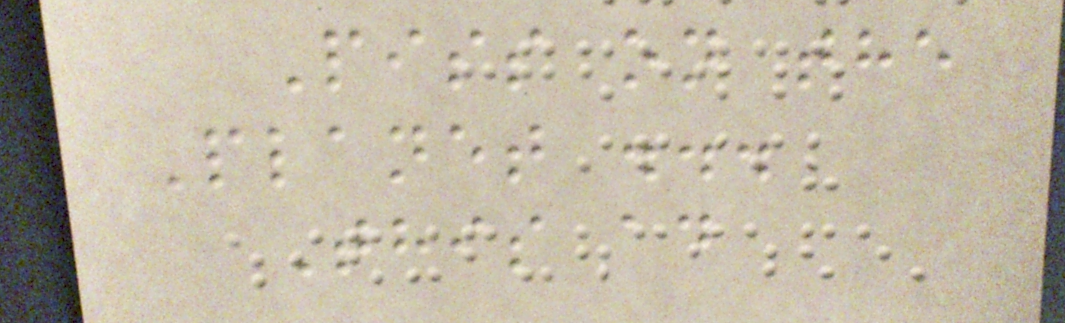Piss on the
Planet ...
This ad
